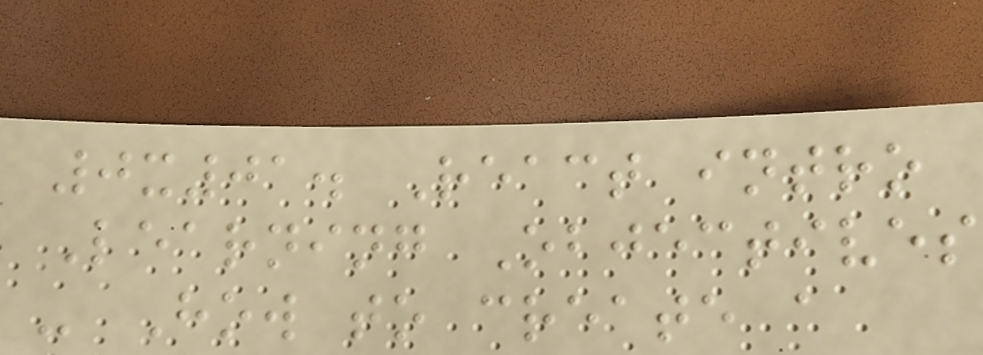0x01. React intro
Learning Objectives
- How to create a
